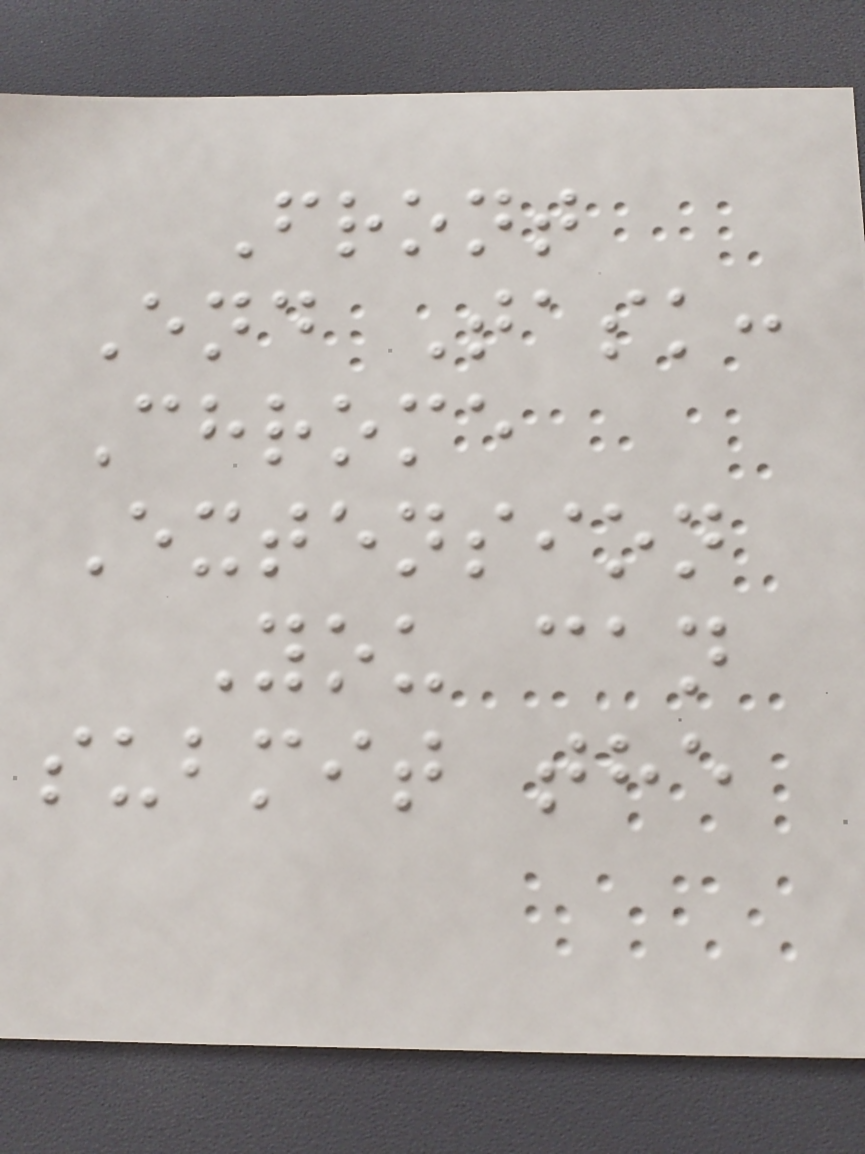Front
End Task:
Chrome
Extension
You can
submit the
